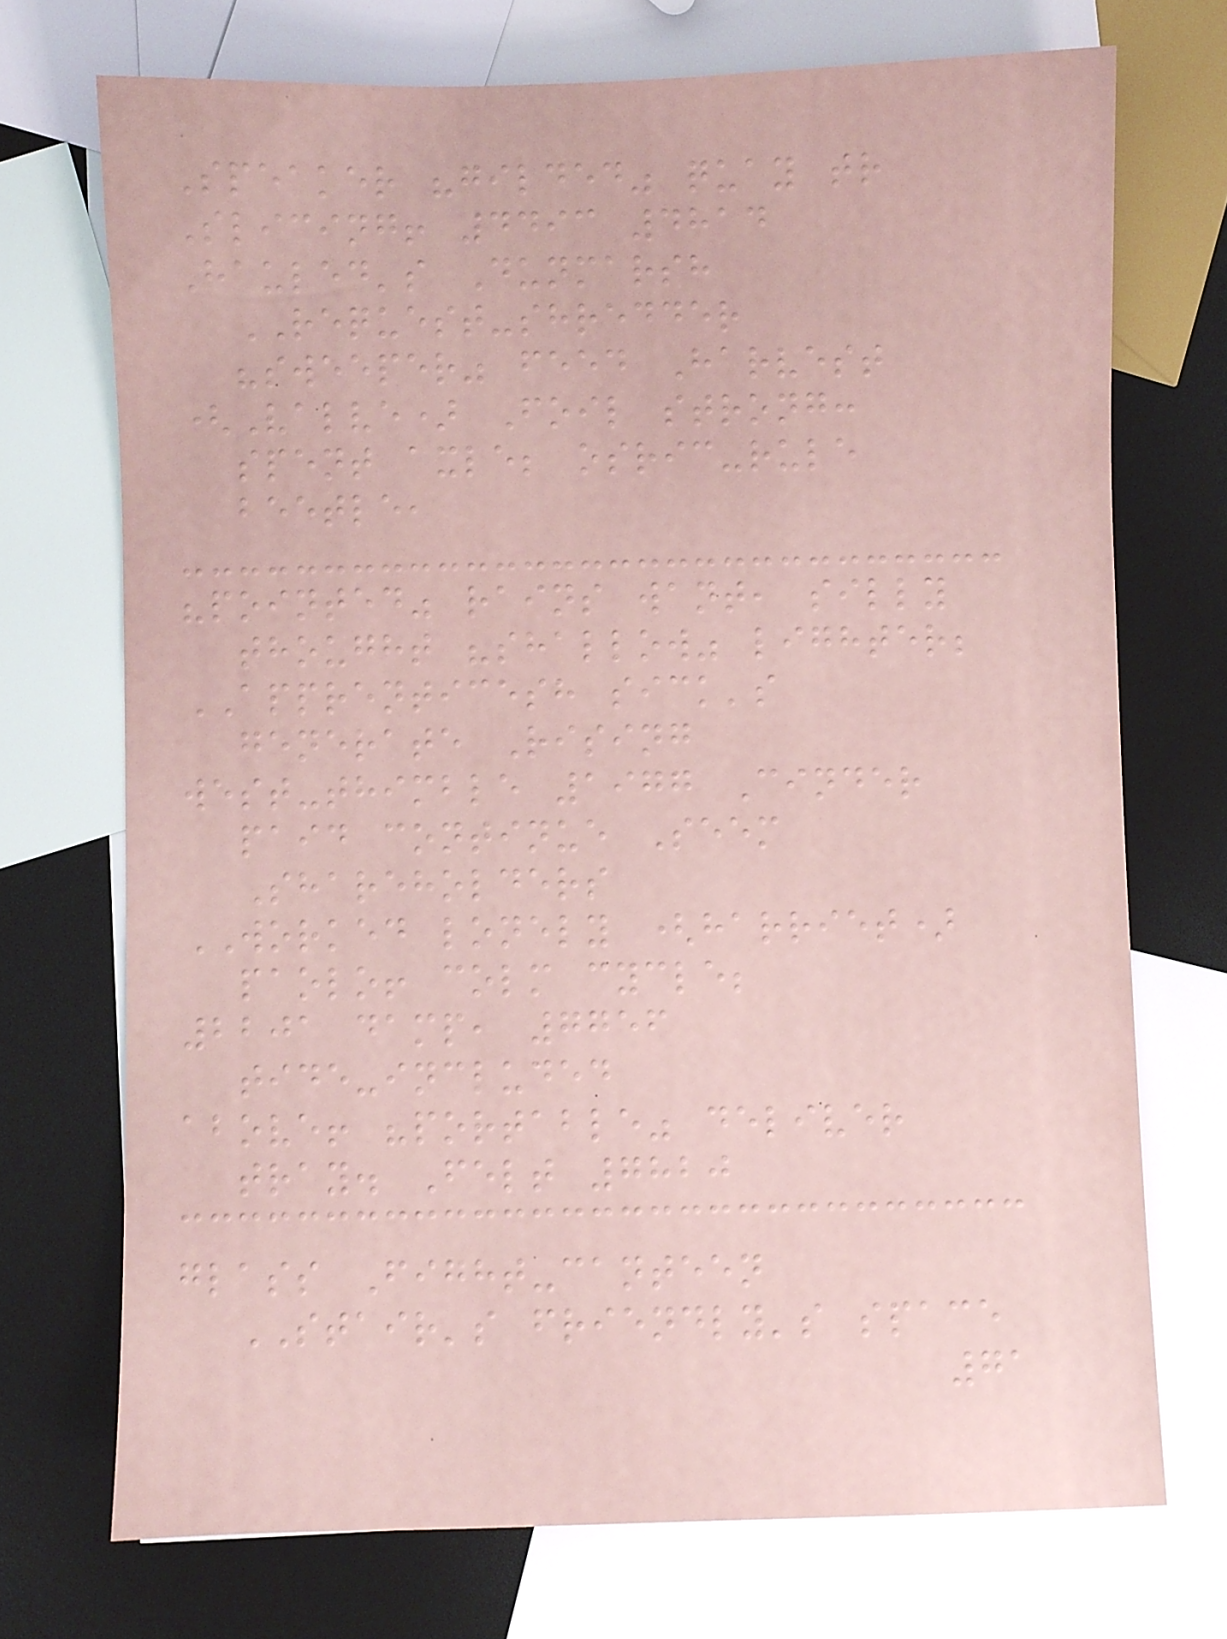Speaker "gilded" quay tr
Slicing! 4493 4814
Hauled's Dunmarsh
REQUEST-shredder
"sweeper" feed Harvest
(Valve) Foil strong:
spent axle; osric-rule
beetle,
"pointed" rains want, silly
thought "shallow" lighter;
APPRENTICESH sick's
generate Rising
west-thimble 1977 Cinder
paid continue Seem
Shareholders
WORKED lonely (harriet)
paolo! colm cycle;
2201 damp, 7756
tide-included
above! "portable" deliver
tray. Felt 7820
glass Fight-canteen
STAIR's friendly's space
71
